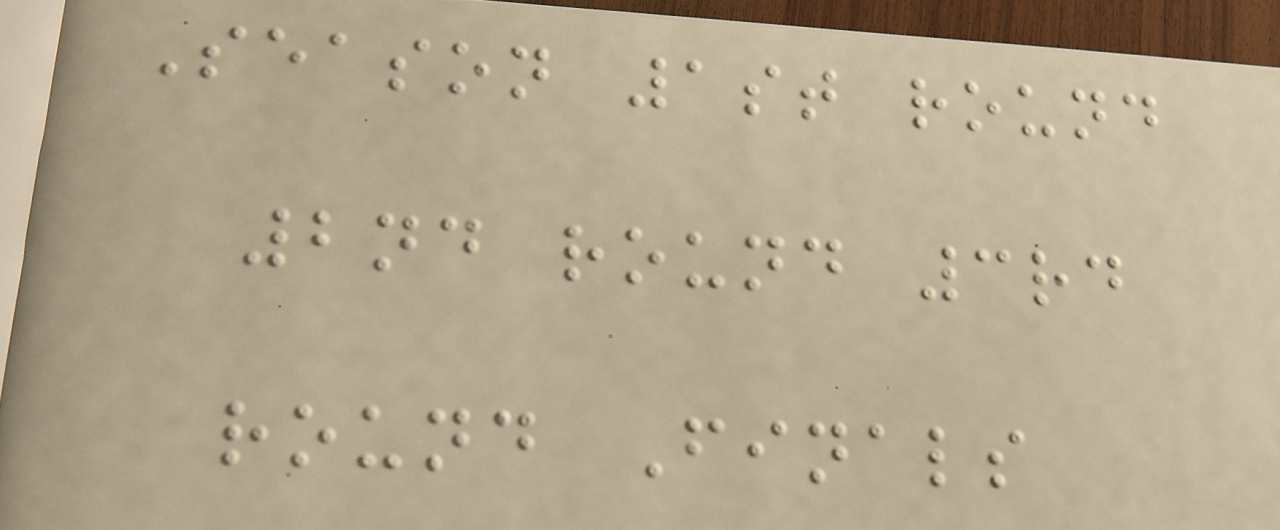Season 1st round
2nd round 3rd
round Finals
